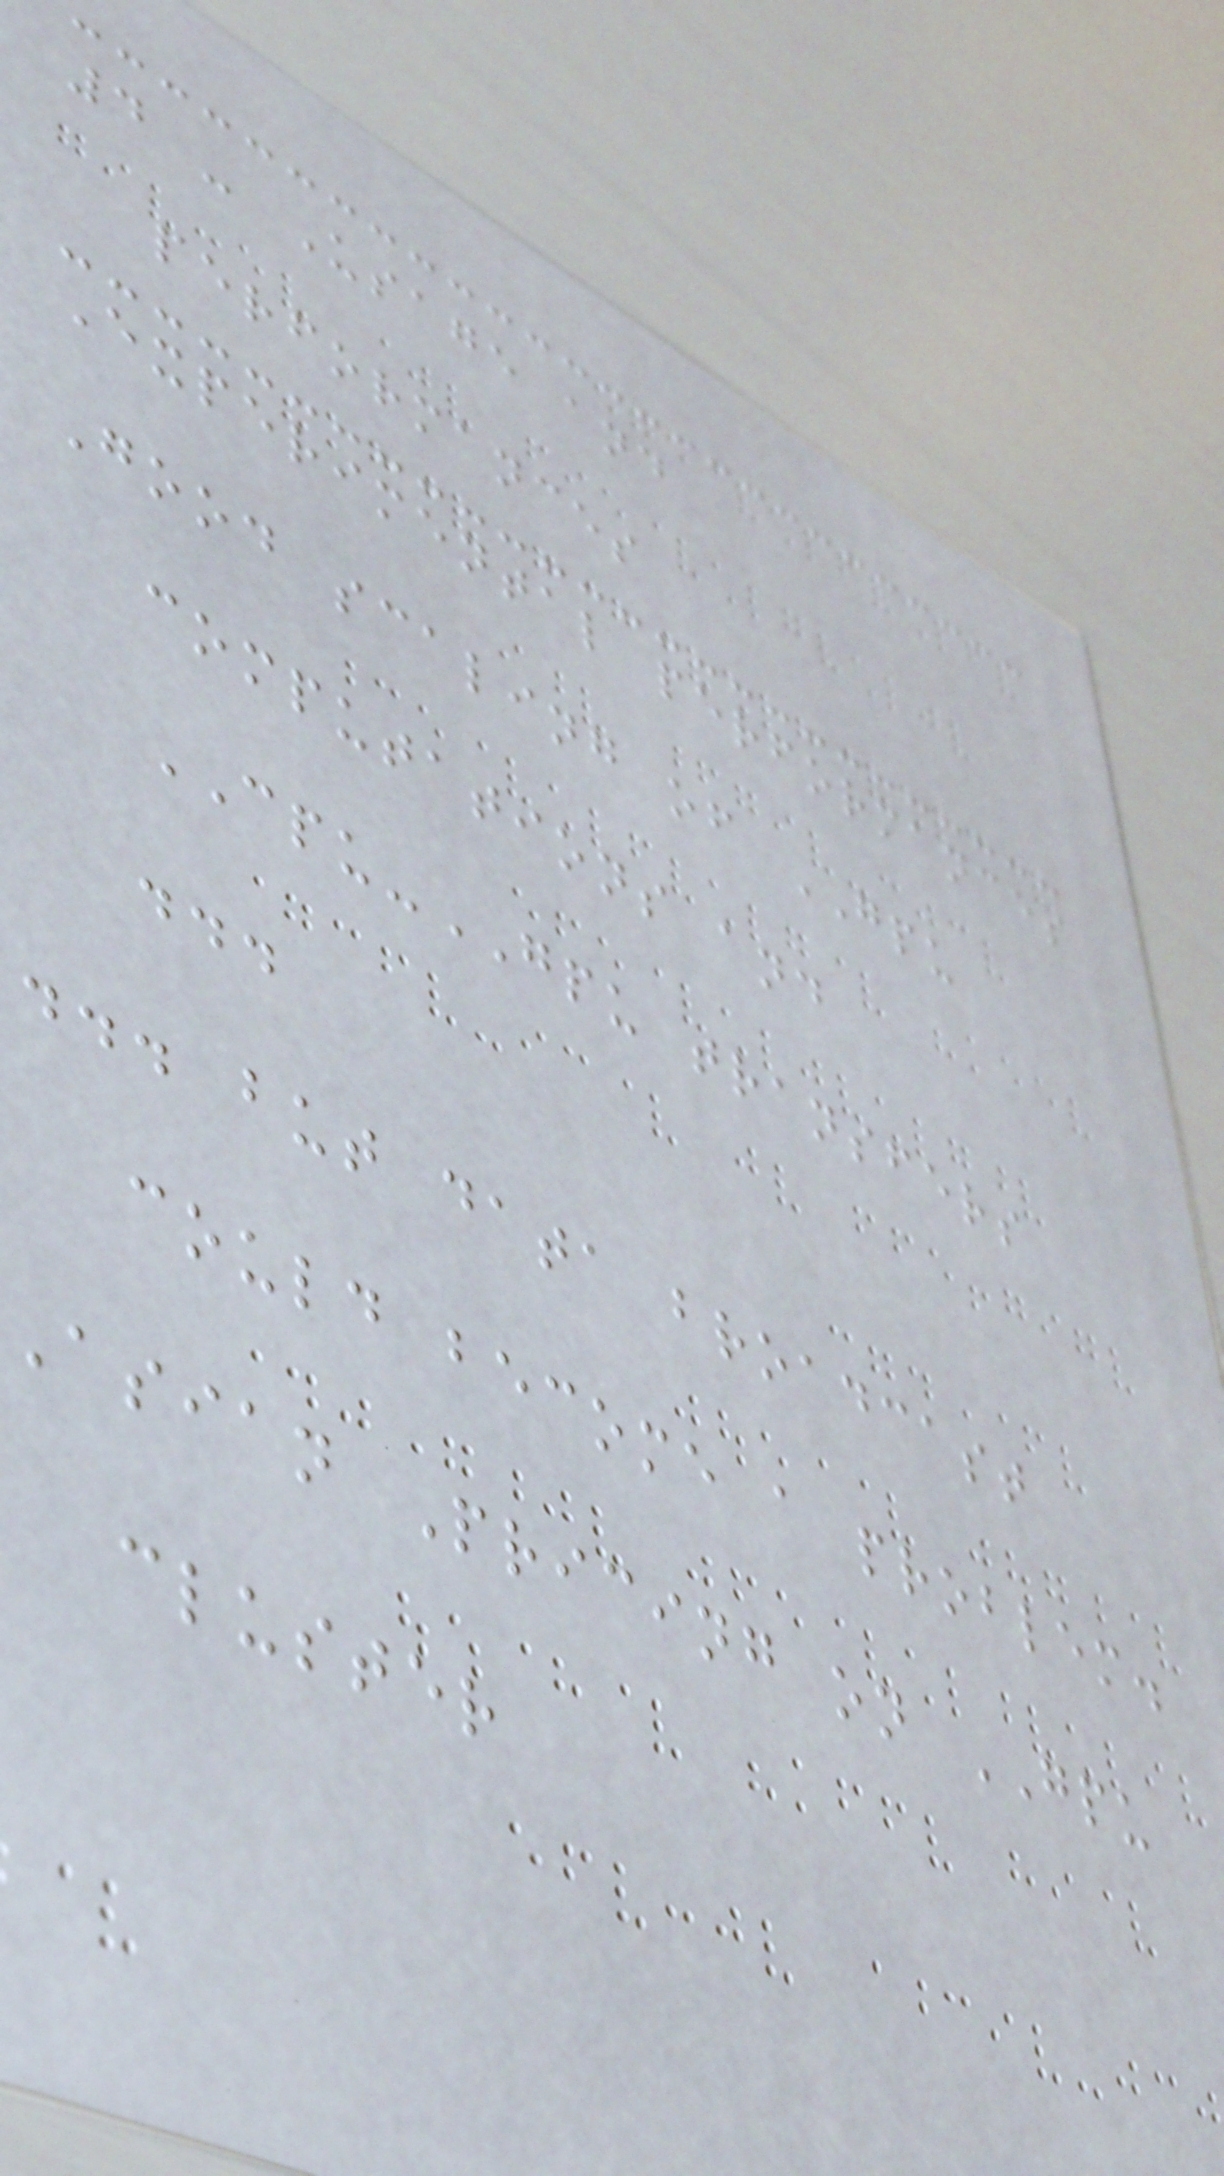4 - Usage and
performances
Experimental performances
Good scaling of GPU
computations and
CPU-GPU transfers
...
... but data broadcast
could become a problem.
Asian Pricing on GPU
cluster
